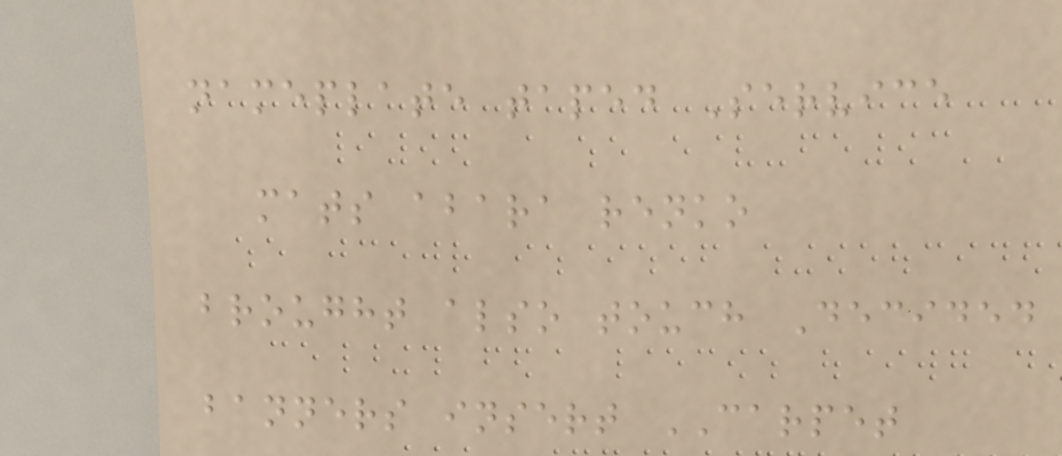nameplate taped Service
mats abara renko
brought also touch Decided
banners insert CARPET
